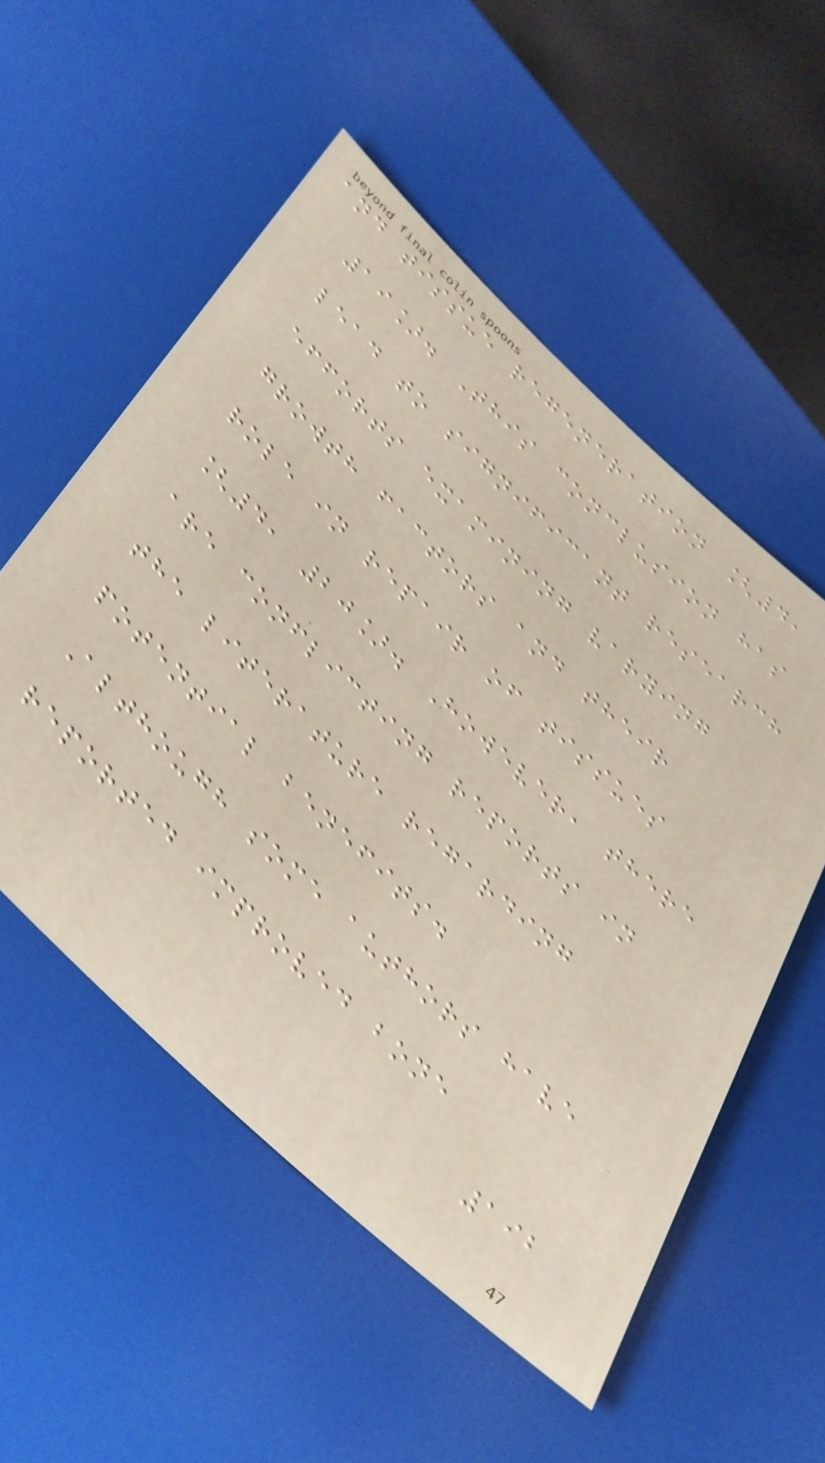and tissue regeneration [4,
19]. This conclusion has
lead to significant research
efforts examining varying
growth factors and their
role in repair of tissues
[4, 20]. However, there
are conflicting reports in
the literature regarding
potential benefits.
Although some authors have
reported improved bone
192
